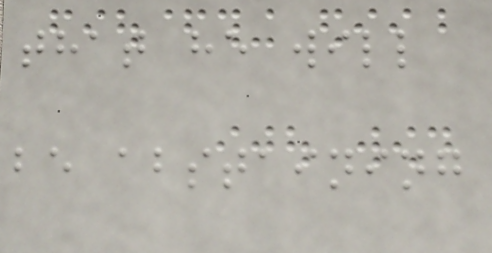that he will
be abstaining
